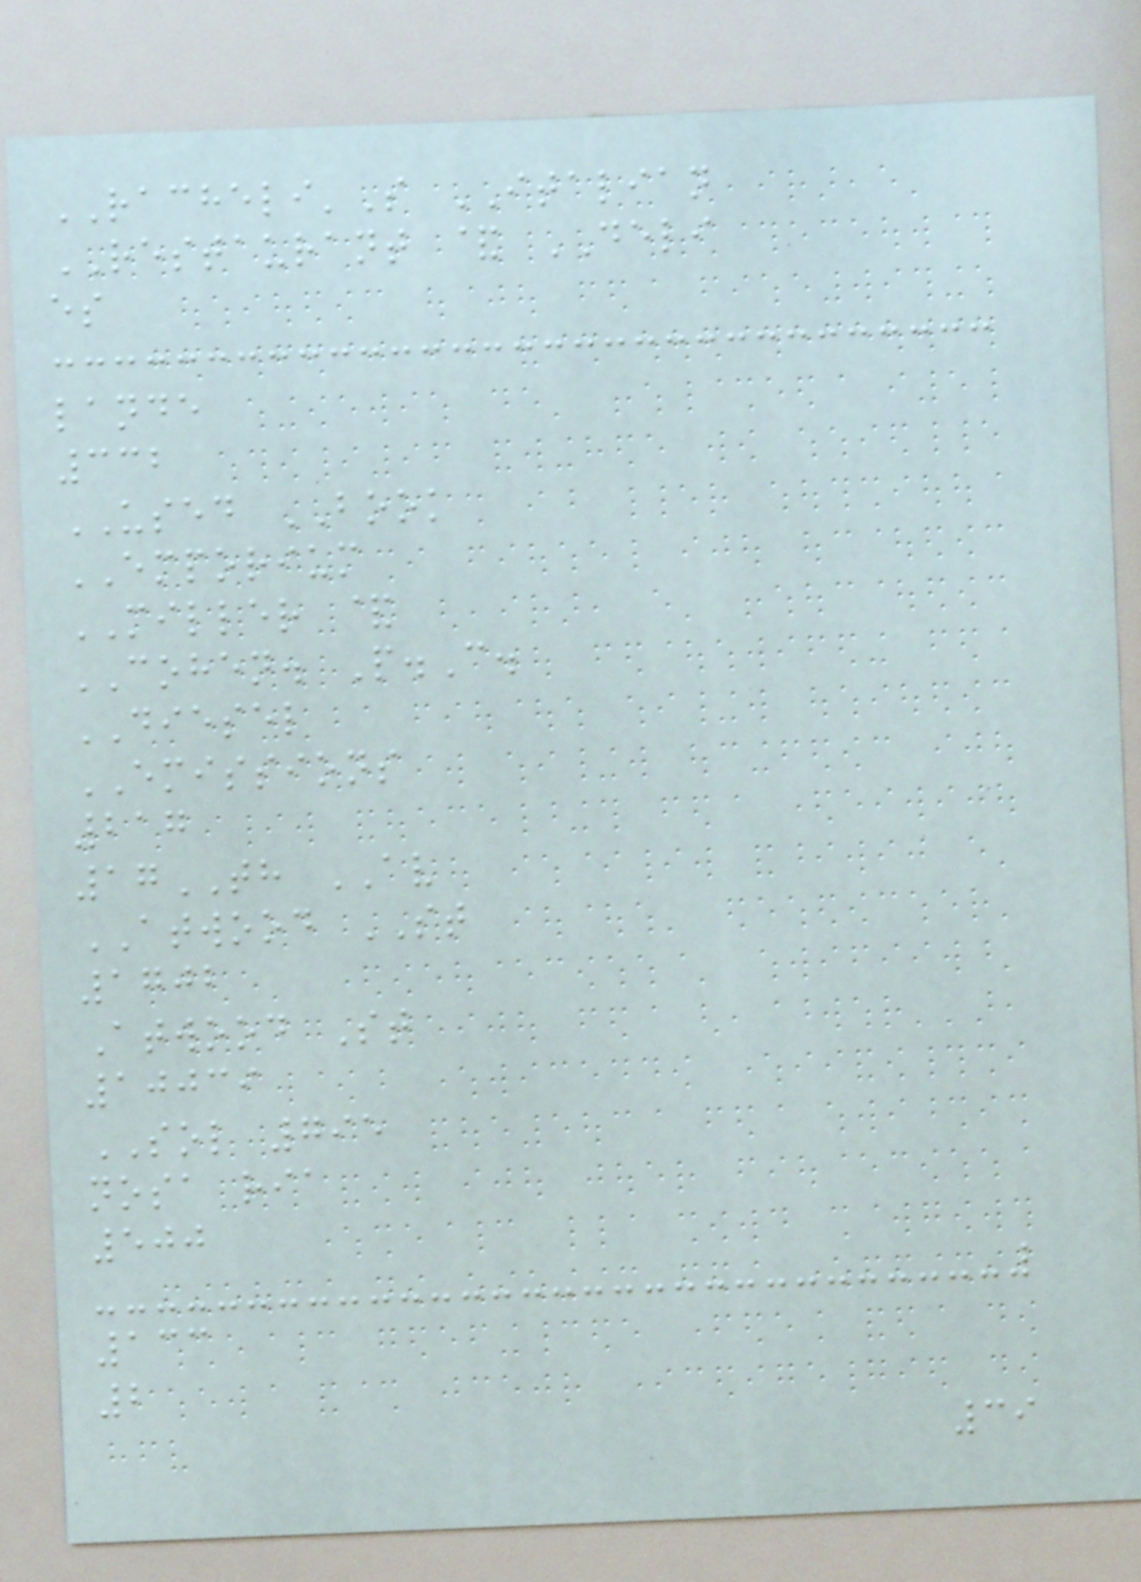RACHELI'S ITALIAN
RESTAURANT & DELI
es
lande
332
USED BOOK
EMPORIUM
MILLER &
COHEN. P.C.
DIESEL
EMISSIONS
217
17TH AV
ATWOOD ST
1702
Atwood St
10039
SOL 795
nosa ria
500
133
2
39
